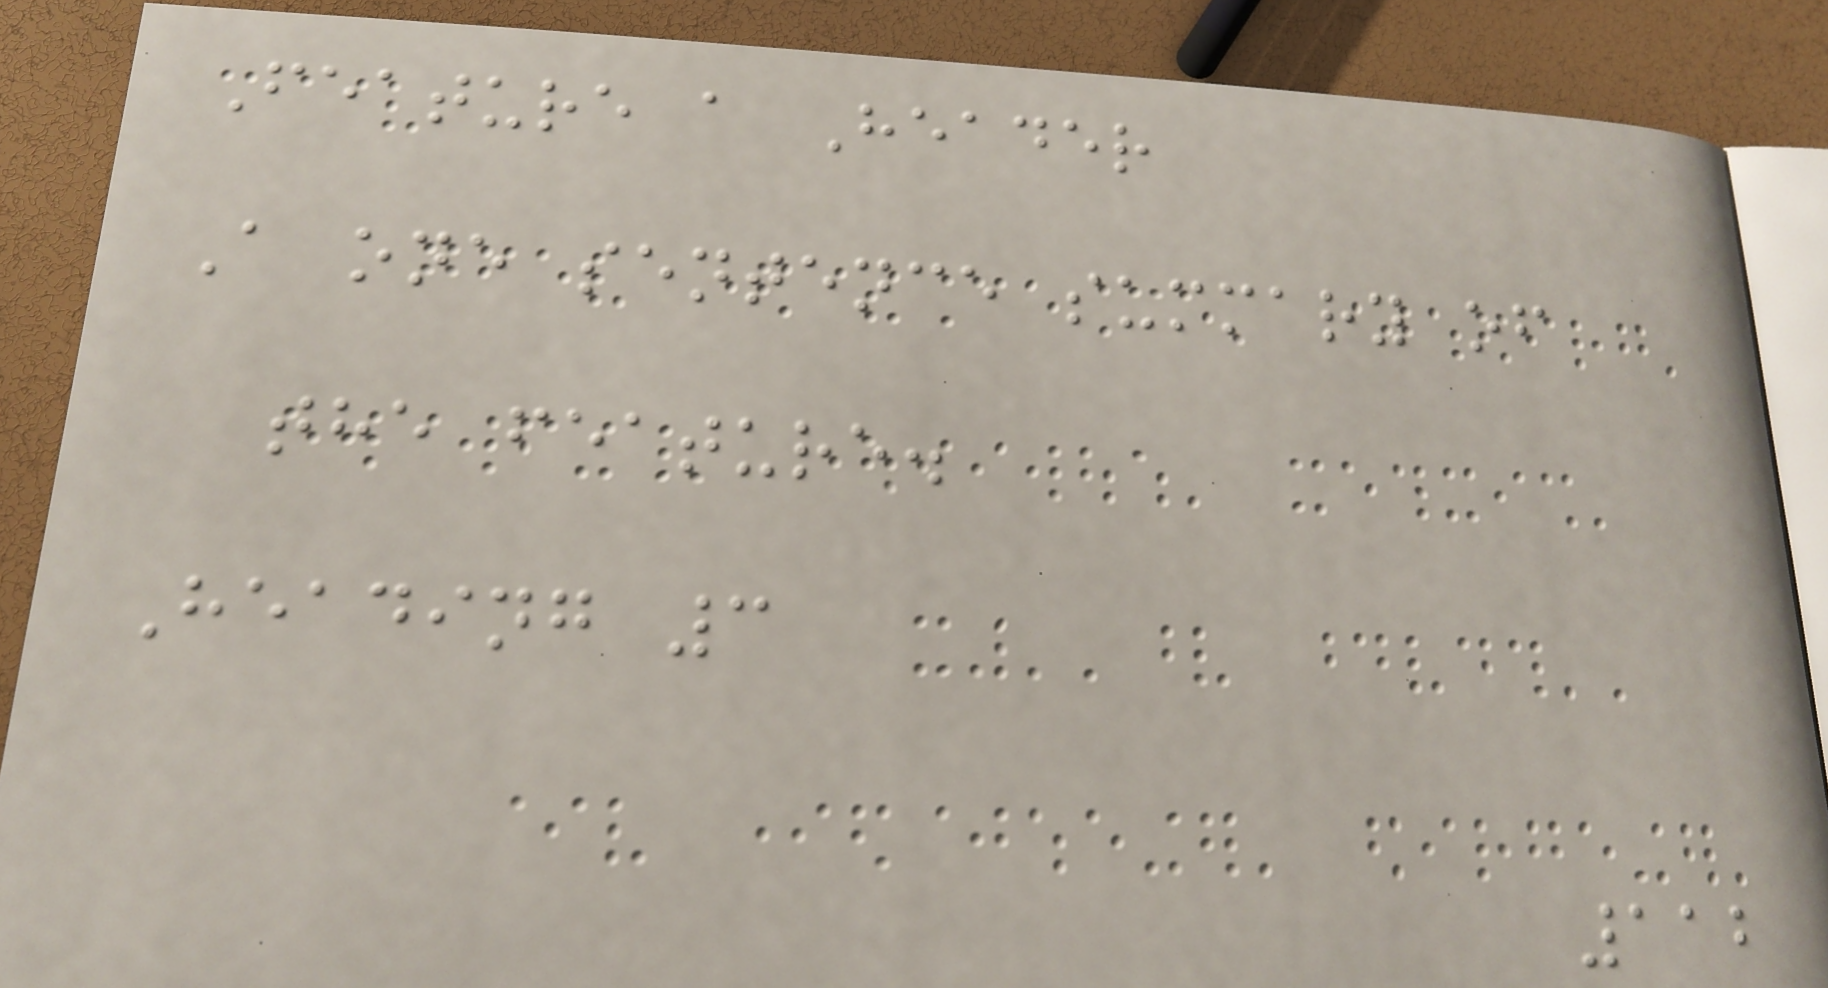Feature a Header
A one sentence summary of
the feature.
Heading 3
112
